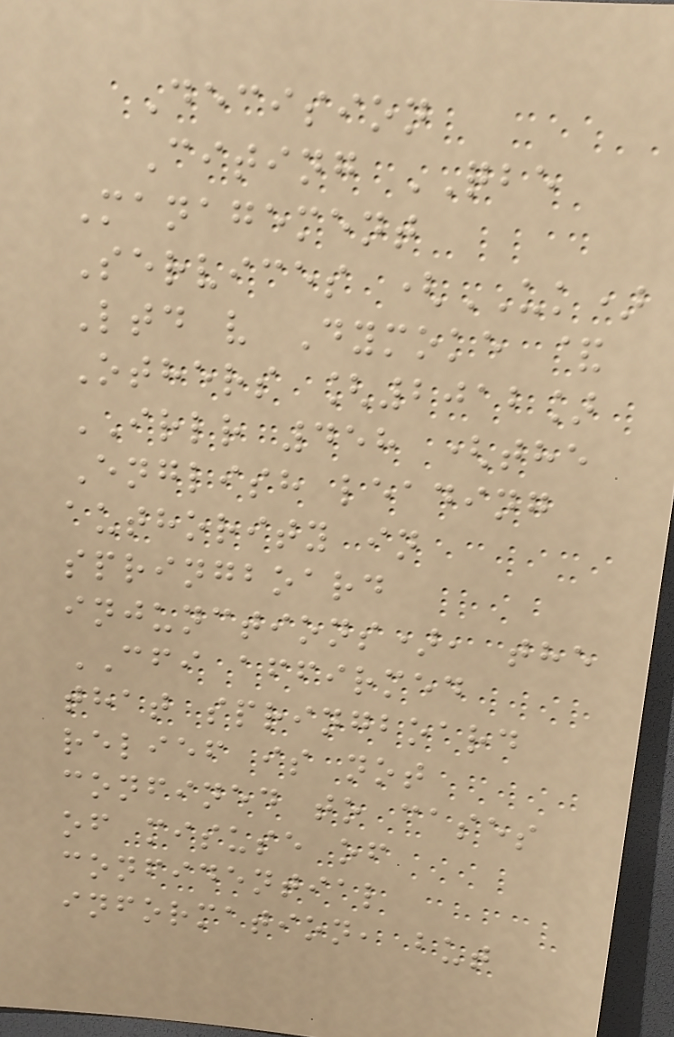Decision
Citing QBE
Management
Services (UK)
Ltd v Dymoke &
Others [2012]
IRLR 458 (the
English leading
authority in
springboard
injunctions), the
CFI affirmed
that springboard
relief is not
confined to cases
of misuse of
confidential
information, but
